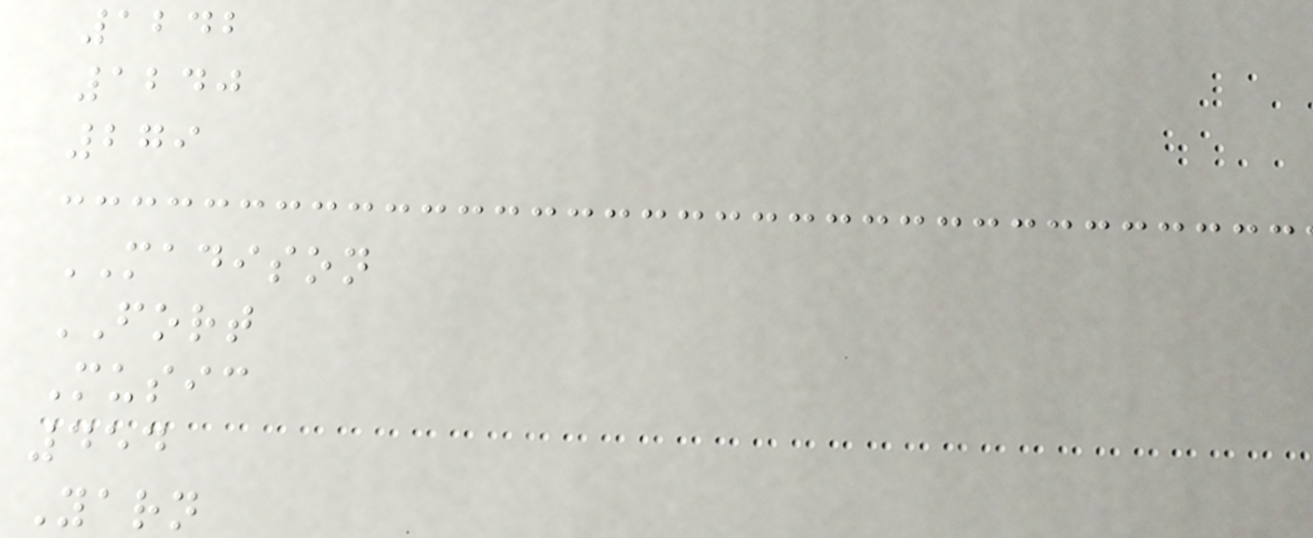1242
1240
279
MADISON
FORT
Music
454
Yarn
